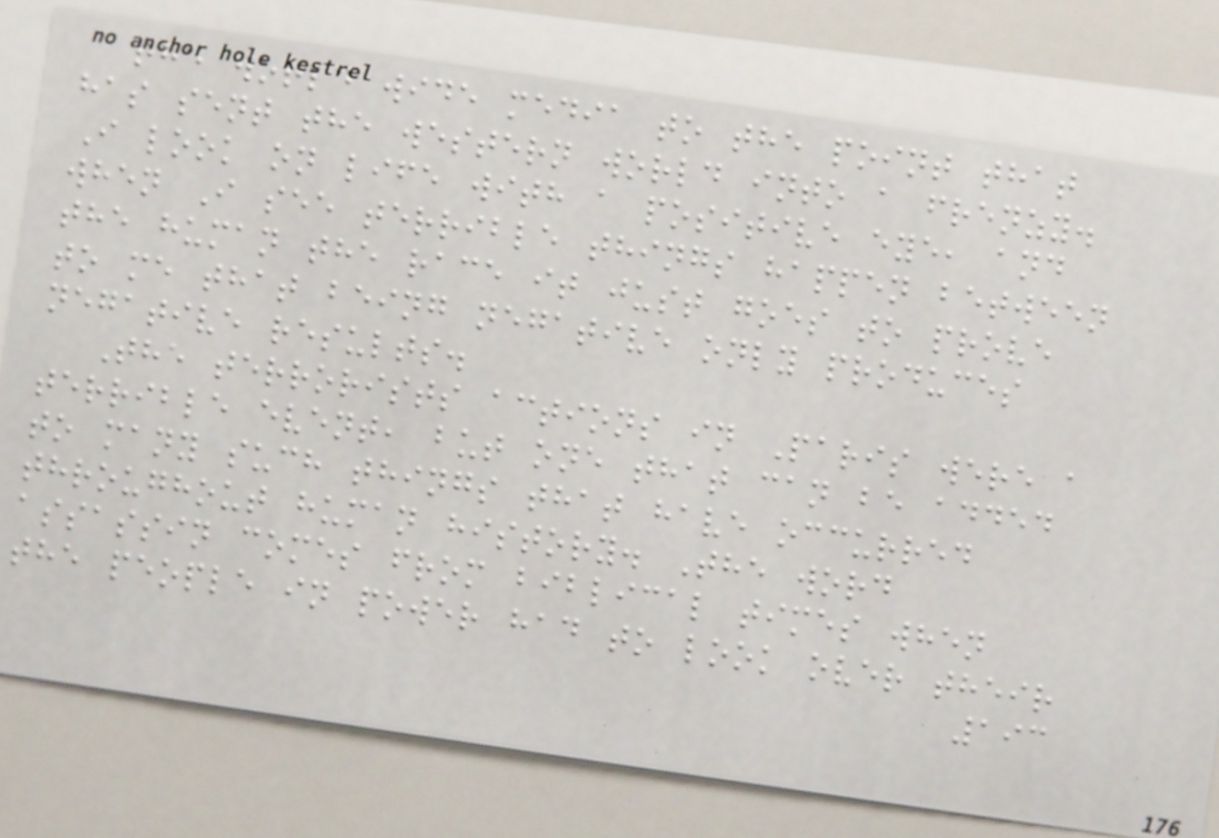the world wide media to the point that
has sent the western world into a frenzy.
I look on life with a positive eye, and
when I see terrible things happen between
the human the race it just goes to prove
to me that being negative only produces
negative results.
The terrorists actions in Paris were a
terrible event, but one that can be added
to many such things that have occurred
throughout human history. The word
assassin comes from biblical times when
the people in power had to look over their
193
